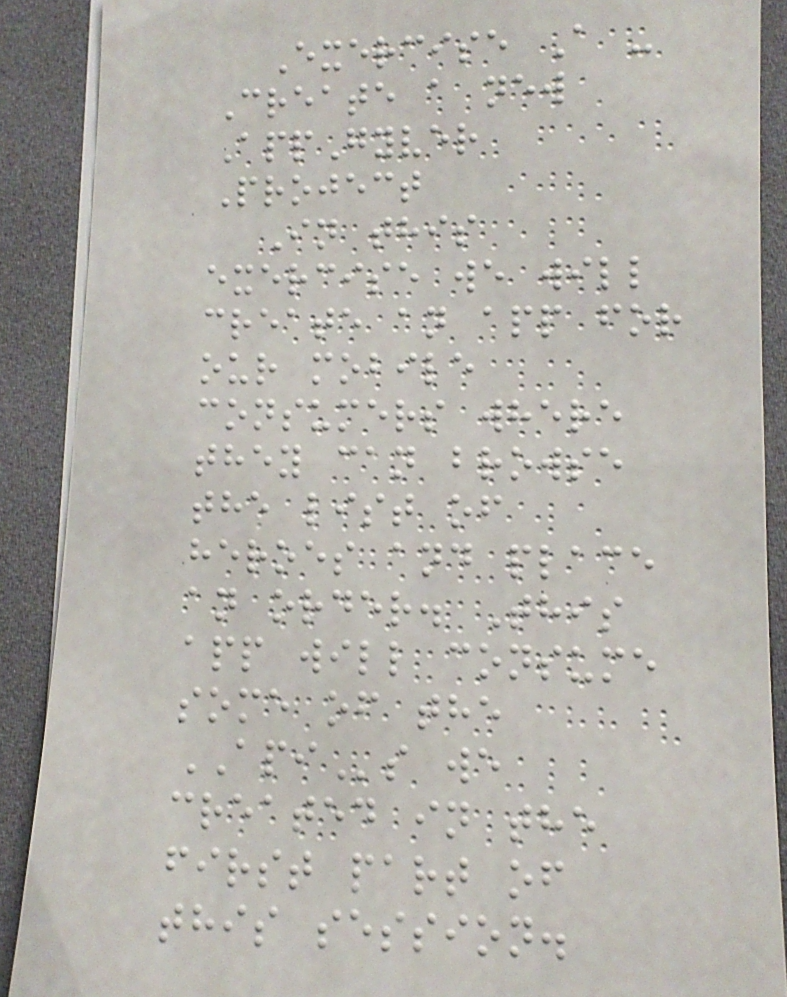Exercise A -
Create a new
AppGyver
Project
In this
exercise we will
create an app for
our mobile
consumers where
they can browse
the list of
heroes and place
an order. This
app will consume
some of the
APIs we
created in the
first part of
this session.
